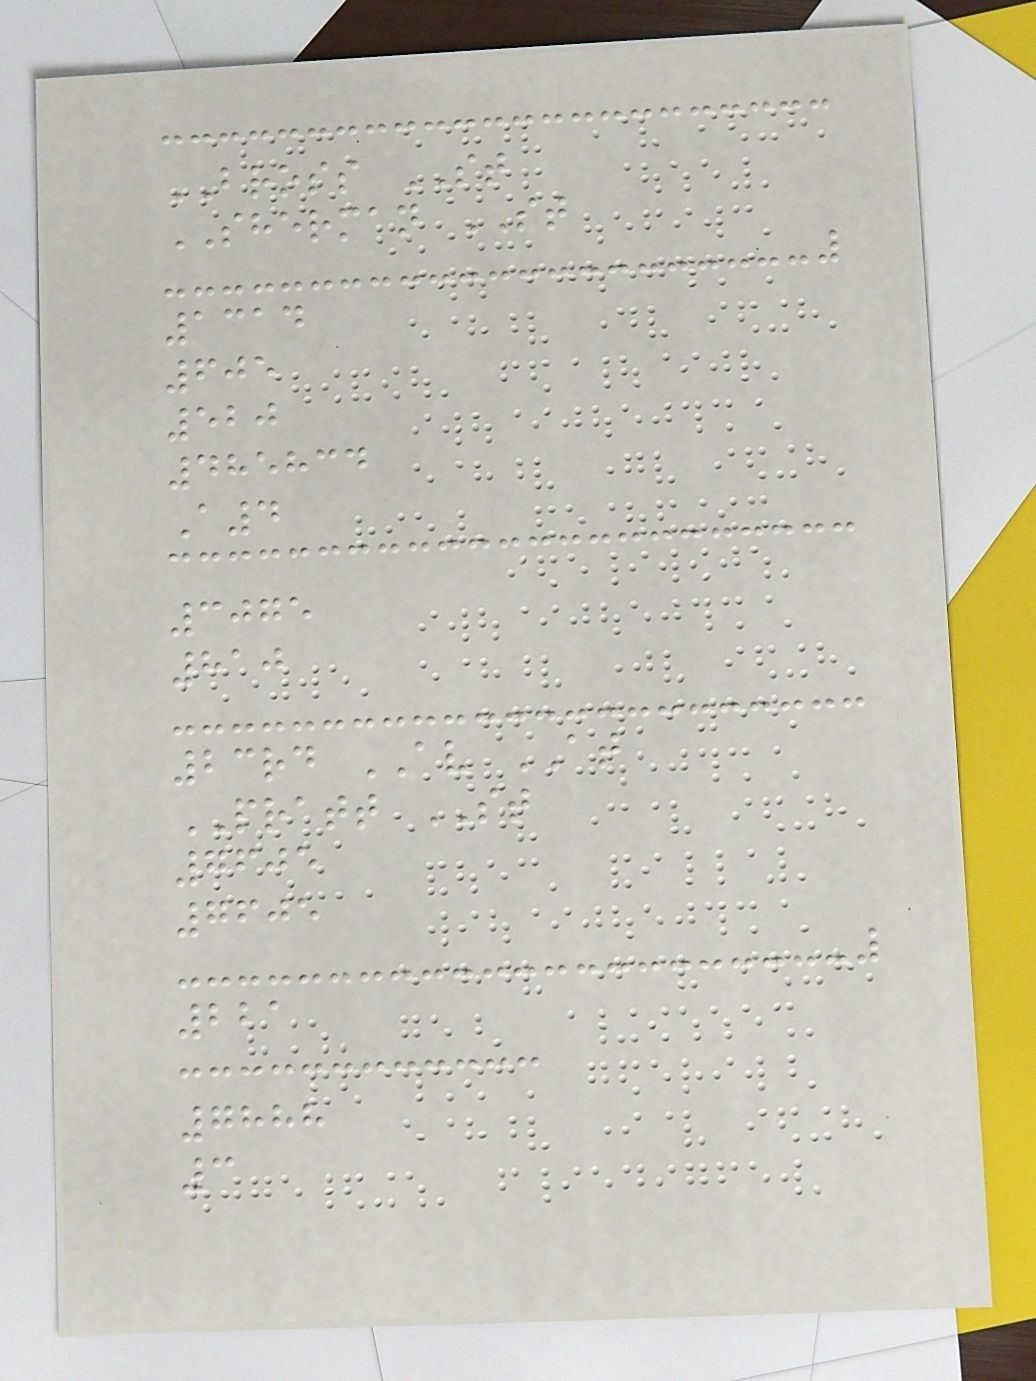BROSS ST
SHERMAN ST
1314
605
520
485834
A4
3075
810
23rd AV AT
PRATT ST
7605
7605
221
7888
3
